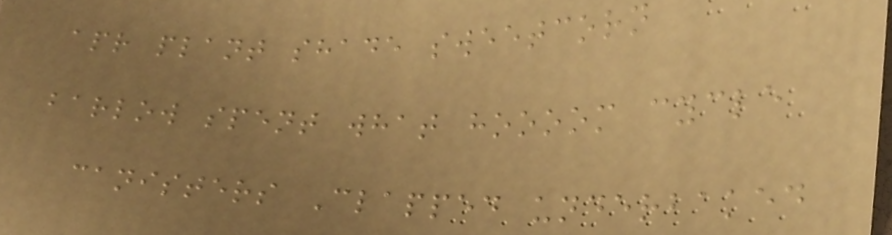apr plant shade sweetcorn
barlow spent what hoooom cycle
canisters Clapped underbaked
